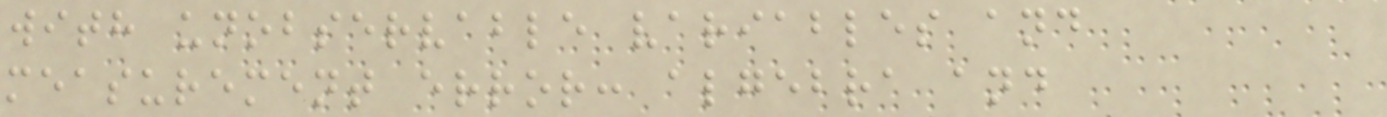with unobservable variables and
measurement error: algebra and
